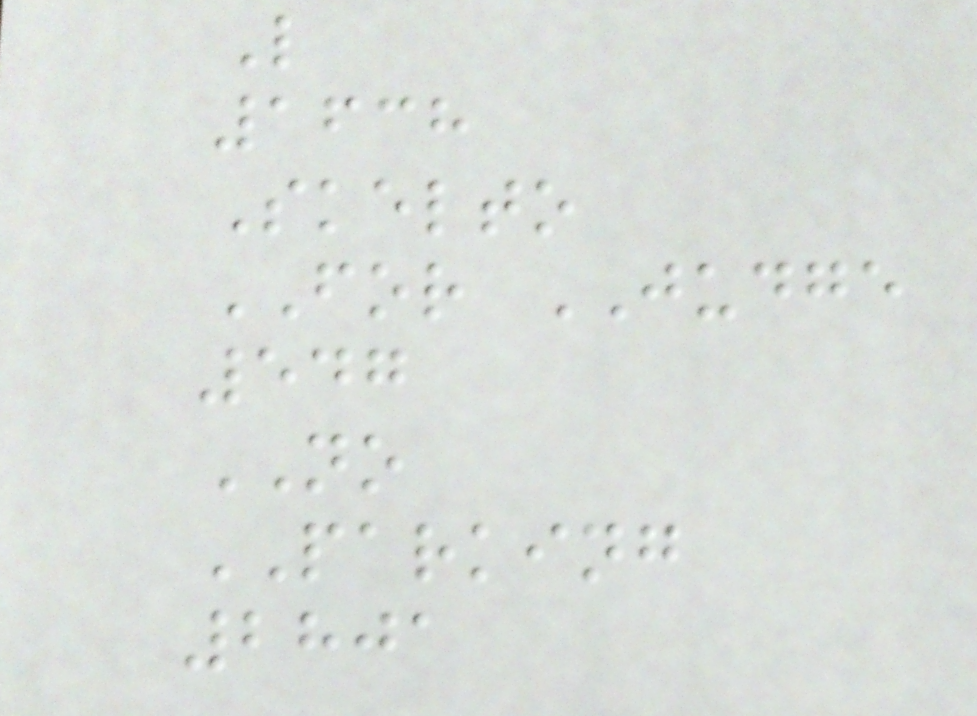L
1638
Skelto
FOR JUDGE
547
NO
PARKING
2801
